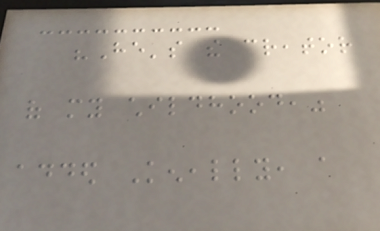"He's the creator
of my childhood,"
added Keneally, a
